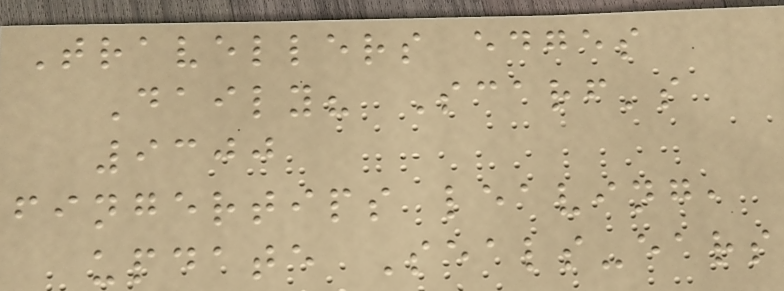Travellers edges
Daily? Scarf's
9300
fingertips leaving,
update Seals-ears
